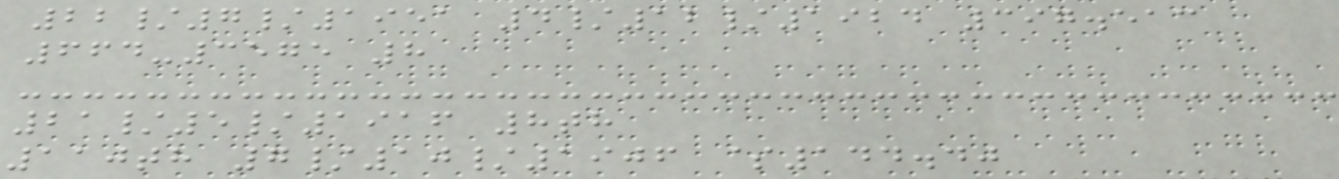22/7/1951 4/12/1924 397.513
664-3575 8
21/5/1916 8th
110th 7/10/1906 $144.40
